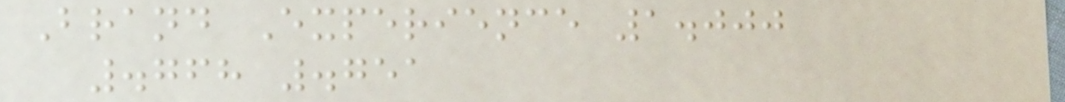Brand Experience 1.000
.768 .751
